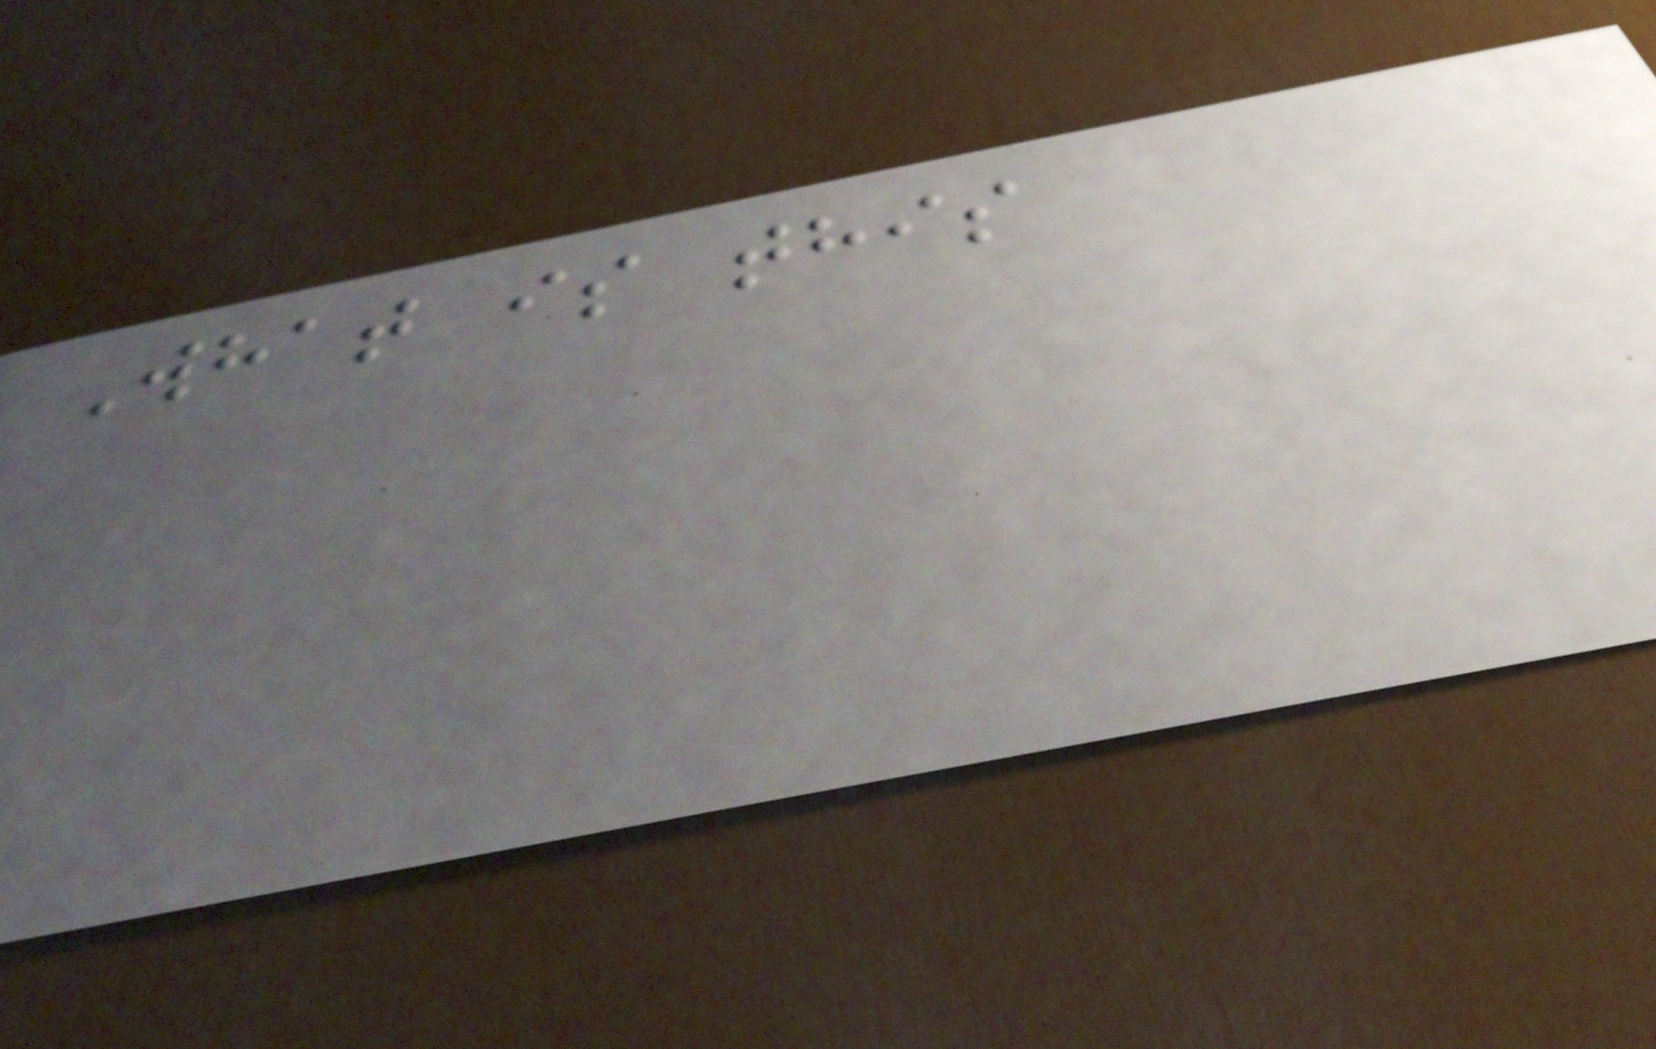What is this
